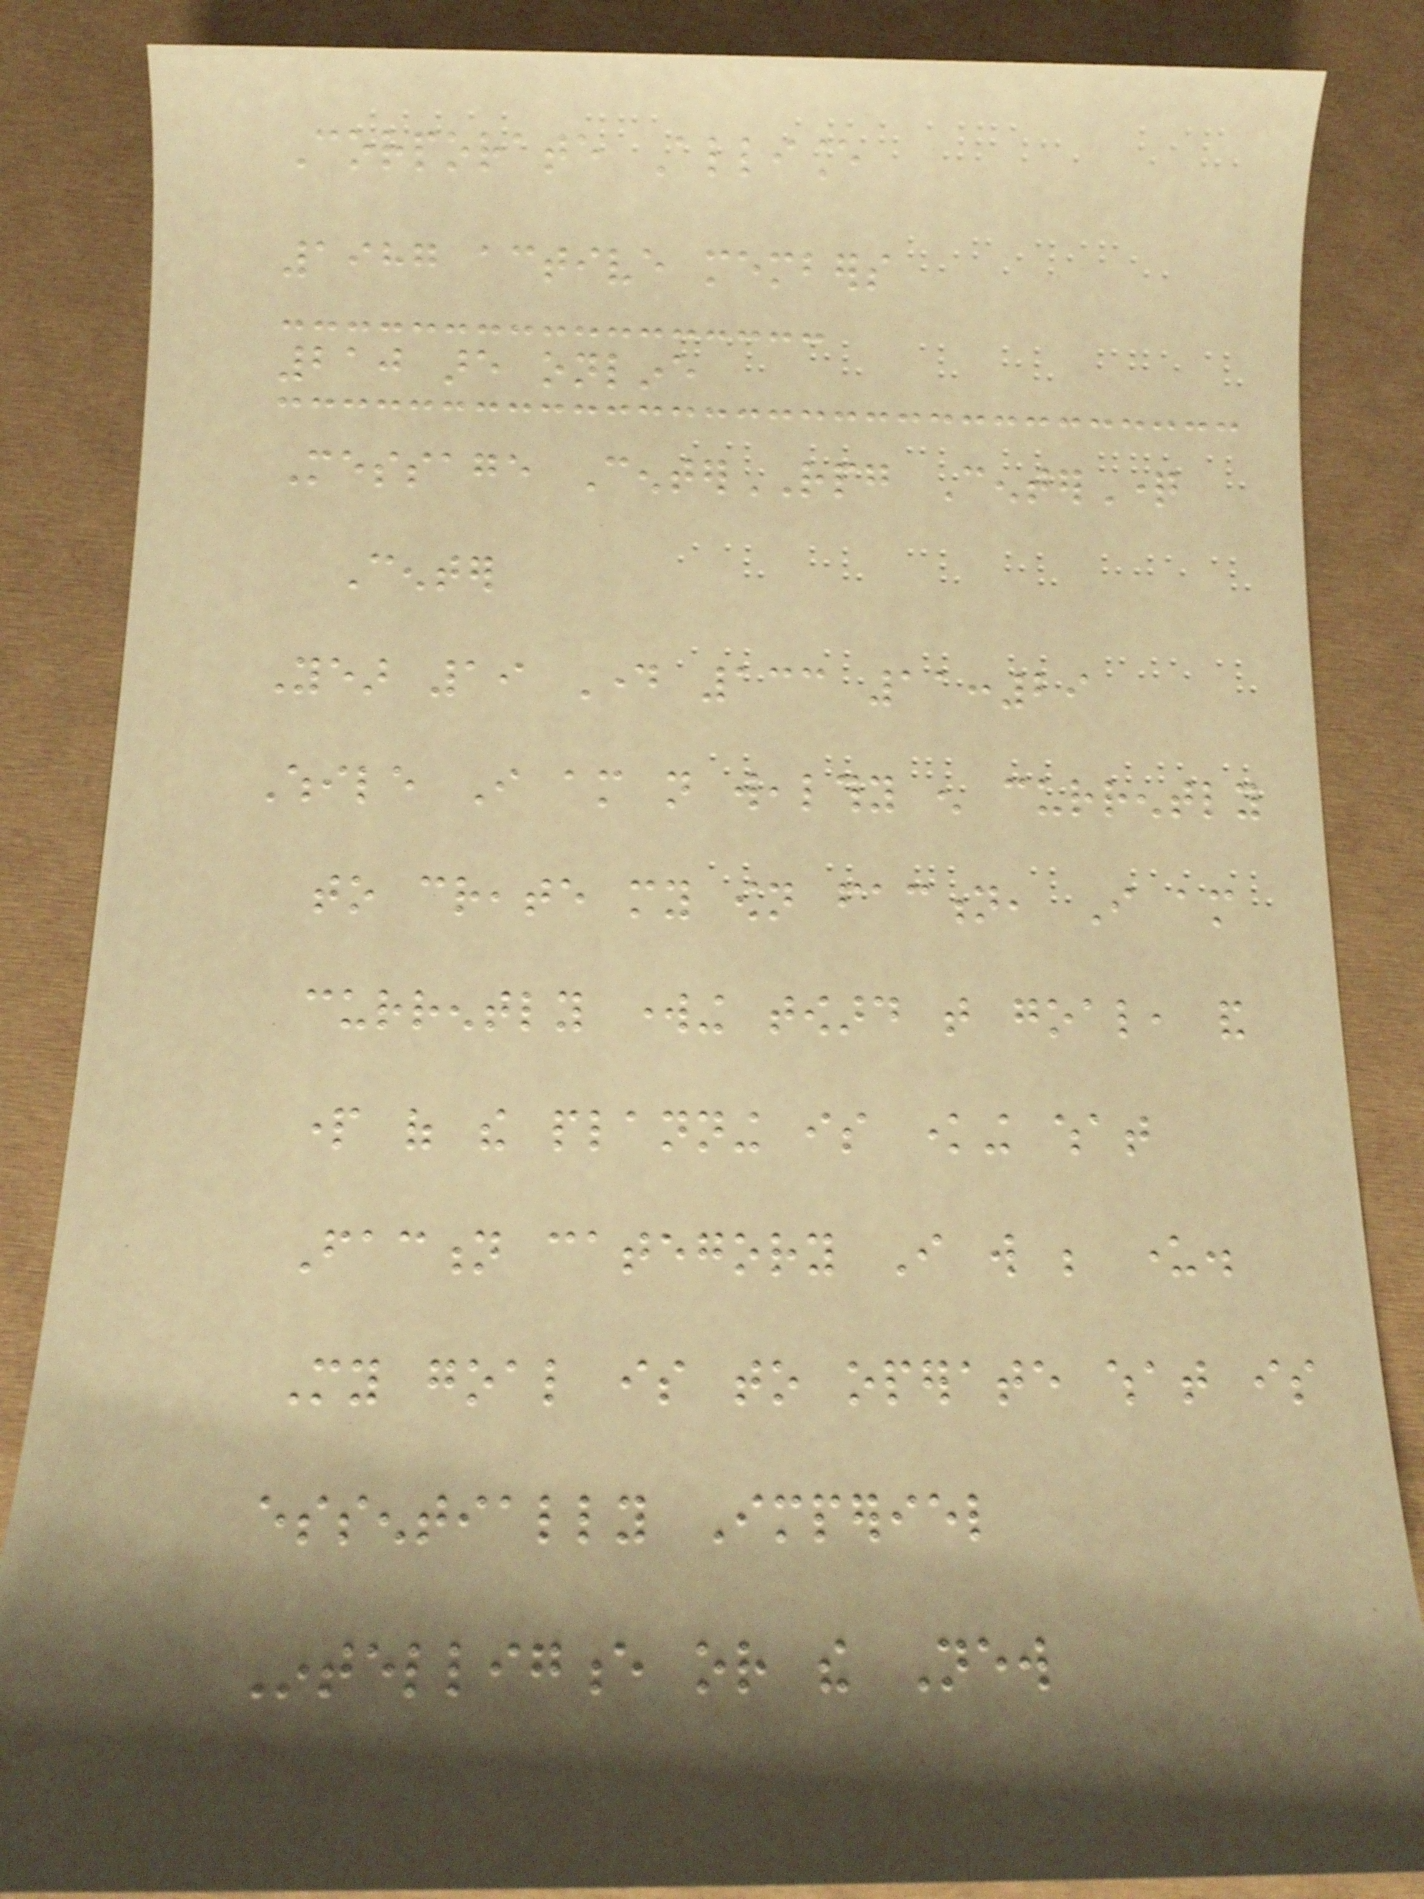Corporate Alliance
1987 active members
210 are online
Message CenterRPG CenterQuestion
Center
Year 19 Day 133 11:29
While I am not wealthy enough currently
to create my own faction, I am
currently working toward that goal, and
part of the planning is knowing what
Faction category I will be under.
My goal is to operate what is
essentially Imperiel
Intelligence or the New
